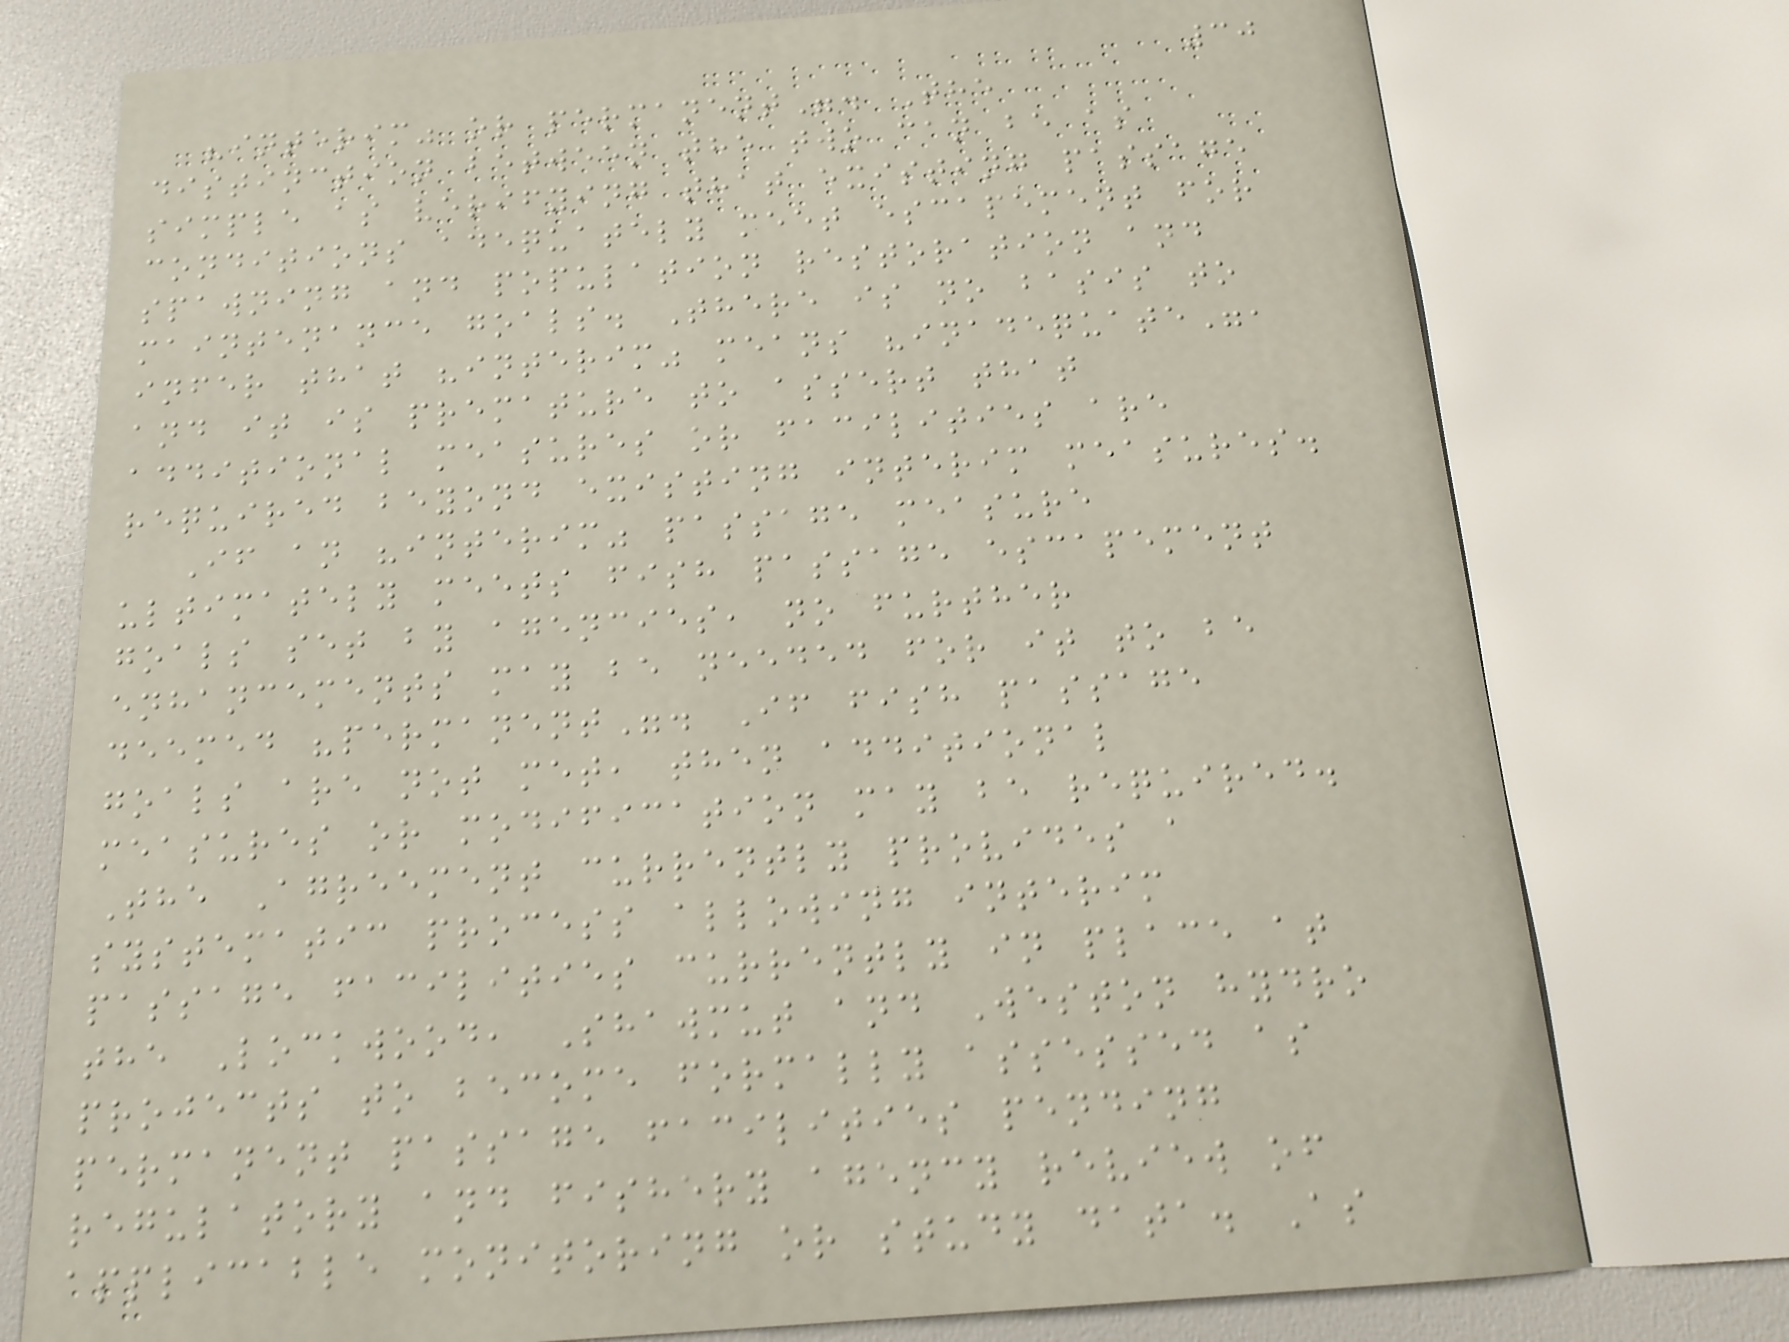30
"interim" or permanent". The
distinction between the two can be as
simple as verifying that existing passage
conditions adequately meet escapement for
spawning and population restoration and
maintenance goals. There is no basis to
infer that "interim" means "inadequate",
and it is premature to assert that
additional measures or facilities are
required beyond existing interim measures.
If an "interim" passage measure
ultimately meets fish passage escapement
goals set by agencies, no further
enhancements may be needed for it to be
deemed "permanent". If fish passage
goals are not met, then additional
measures or modification may be required.
The Agreement currently provides a
systematic process allowing interim
passage facilities currently in place at
the Lockwood, Shawmut and Weston hydro
projects to become formally assessed as
permanent passage facilities pending
regulatory and fishery agency review of
applicable monitoring or study data. As
